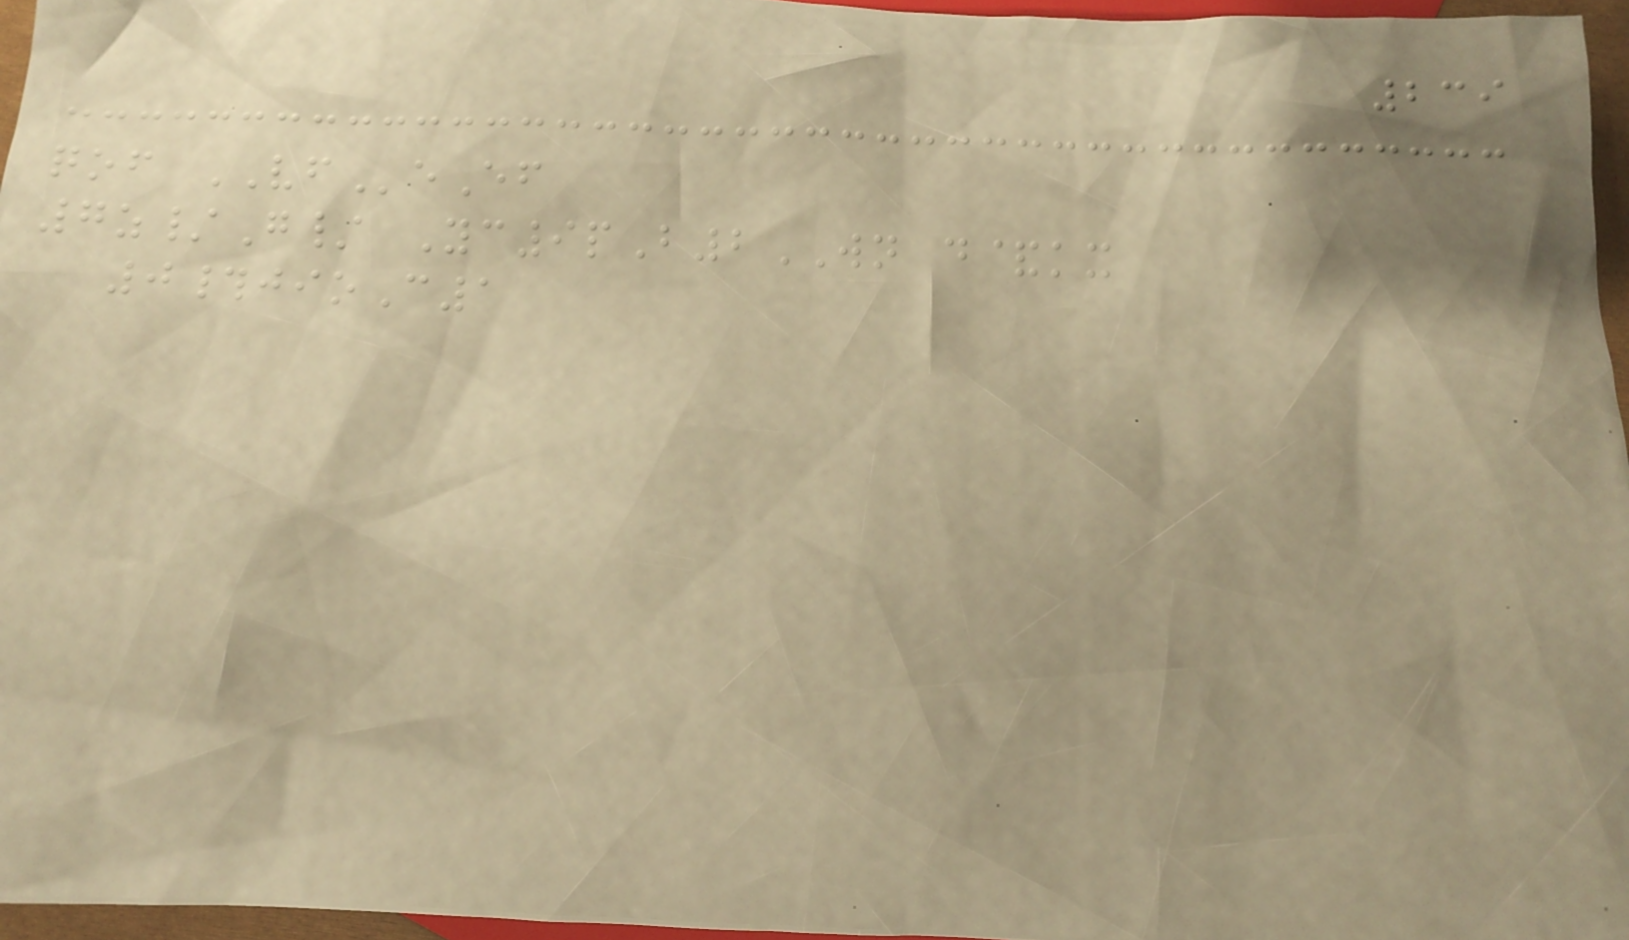239
qof VFeEf
7z/G/ Yc9pB2WN d&kx
0#jioC1
